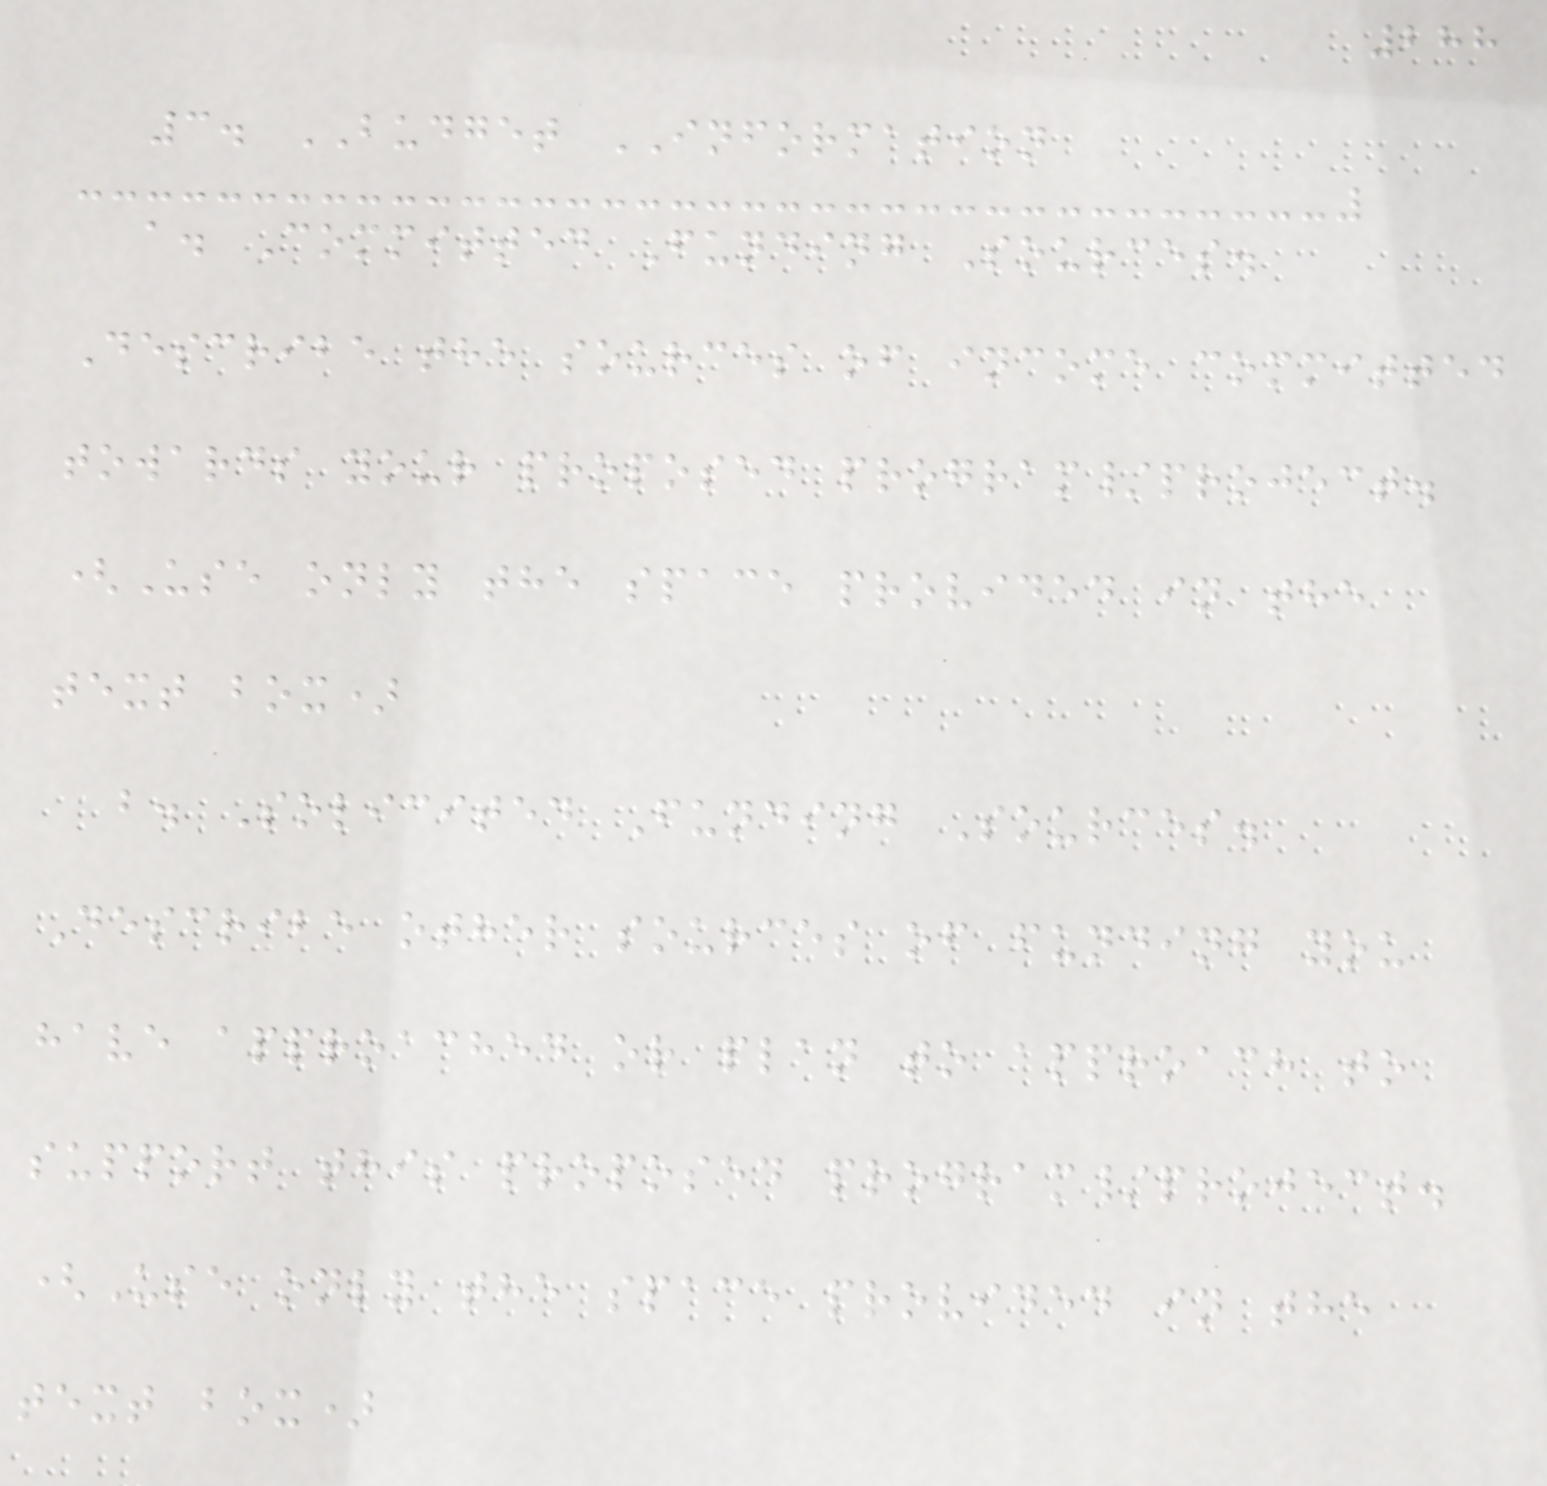288
3. BUDGET INFORMATION
a. Committed Funding Sources.
Describe the sources of income committed
towards your proposed program/project.
(Use only the space provided in the
text box)
b. Solicited Funding Sources.
Describe other sources of funding you
have approached or plan to approach to
support this proposed program/project.
(Use only the space provided in the
text box)
